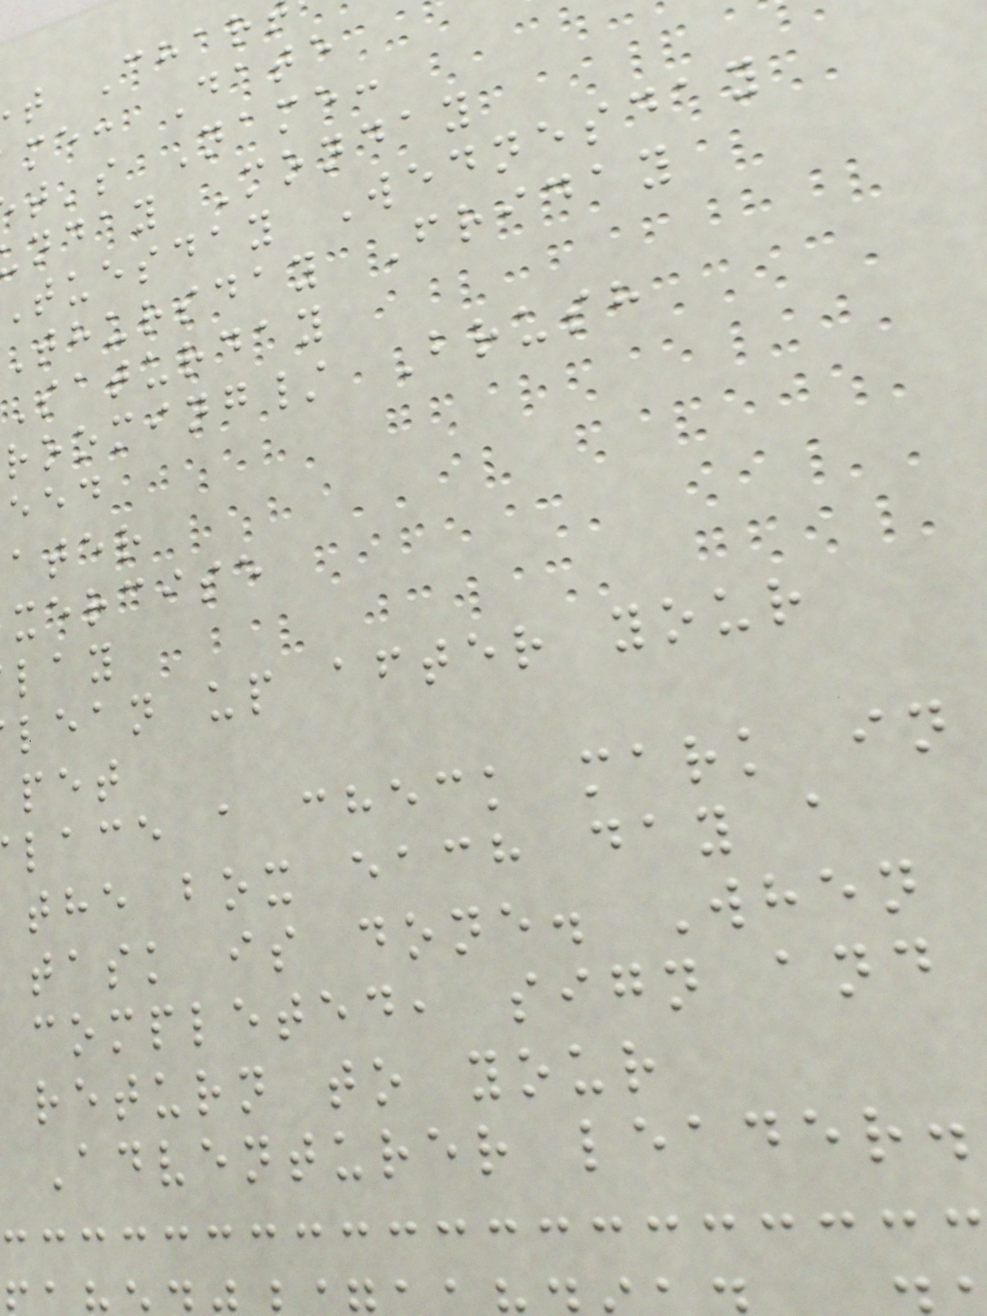t Char
me: Date
t's Name:
nday Monday
tuesday Wednesday
Thursday Friday
Saturday
rooming/ Brush
ater
xercise
lean up after your
pet
lace a check mark in
the box each day a
task is done. When
completed, sign and
return to your
Adventurer leader.
